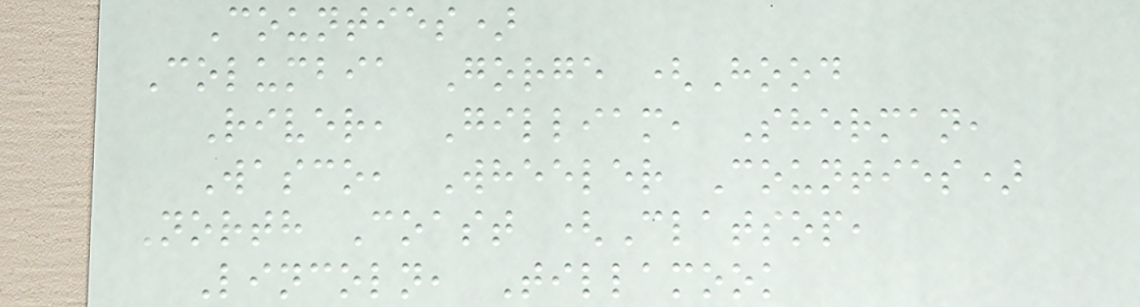Counties)
Columbia Gorge (Hood
River, Gilliam, Sherman,
Wasco, Wheeler Counties)
North Coast (Clatsop,
Lincoln, Tillamook
